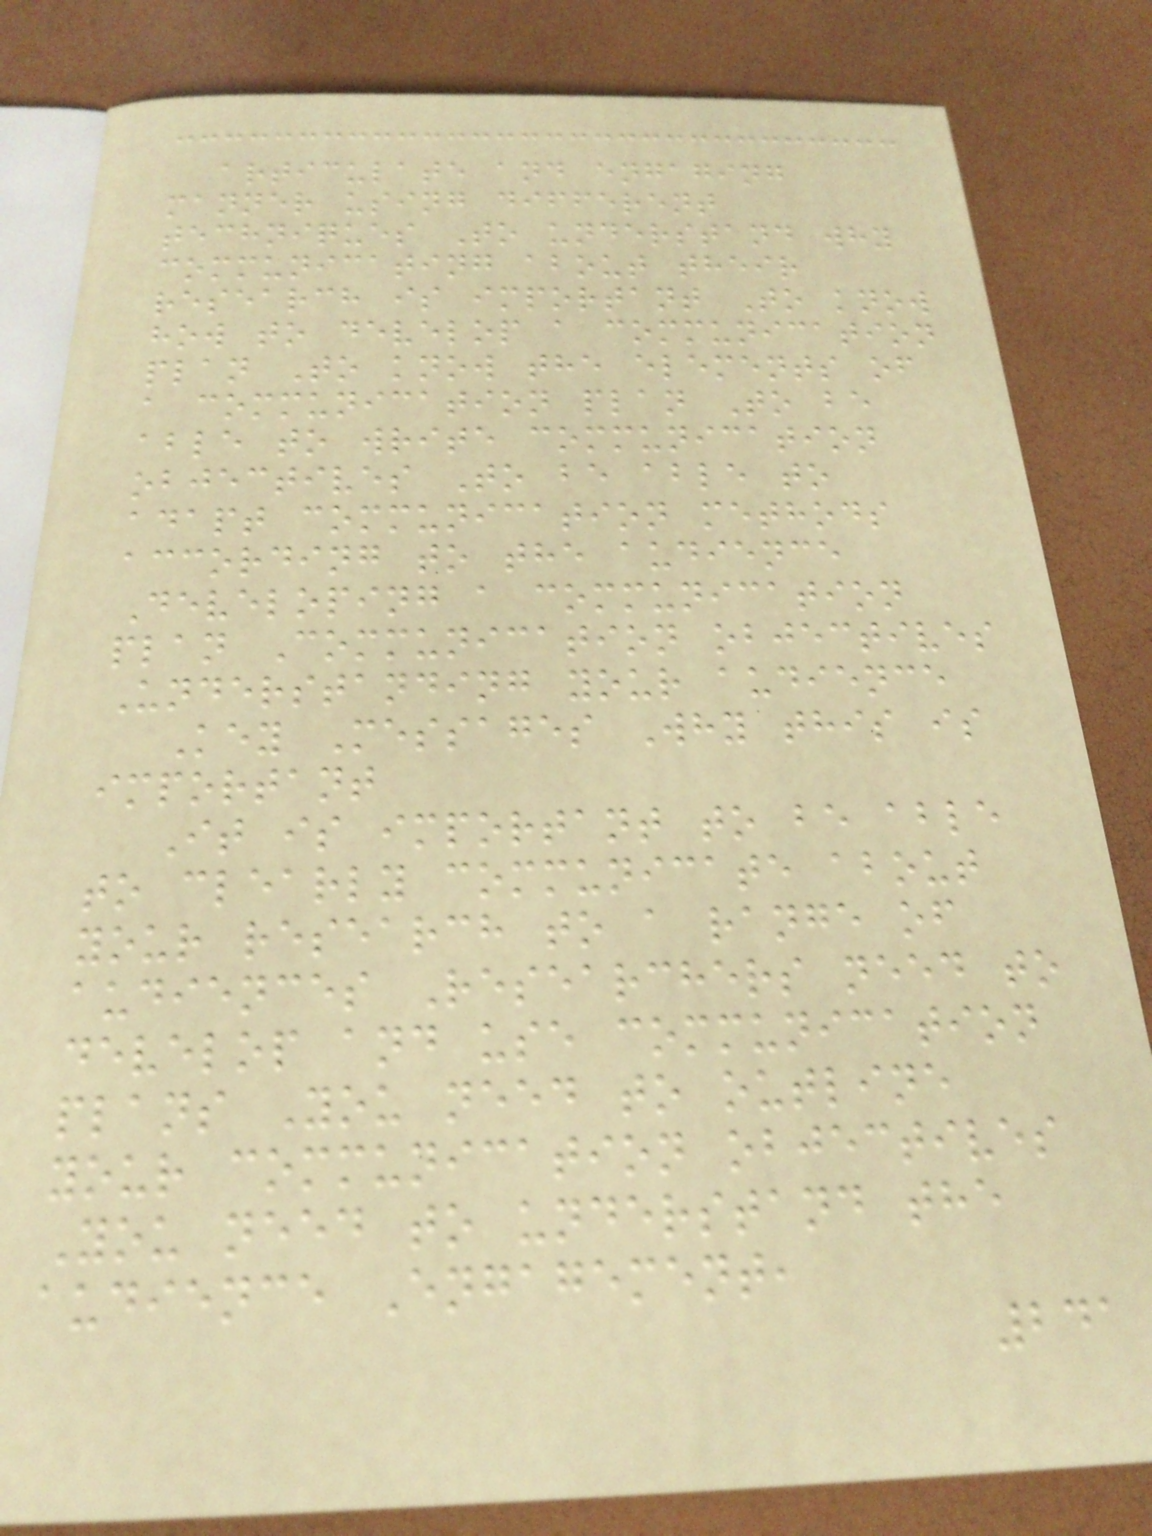articulate and engaging
manner using different
techniques To understand why
communicating about their
research is important To know
how to develop a communication
plan To know the elements of
a communication plan To be
able to write communication
objectives To be able to
adapt communication methods
according to the audience
Developing a communication
plan Communication objectives
Understanding your audience
Key Messages Why this is
important
It is important to be able
to clearly communicate about
your research to a range of
audiences Researchers need to
develop and use communication
plans You need to outline
your communication objectives
You need to understand the
audience Engagement,
241
